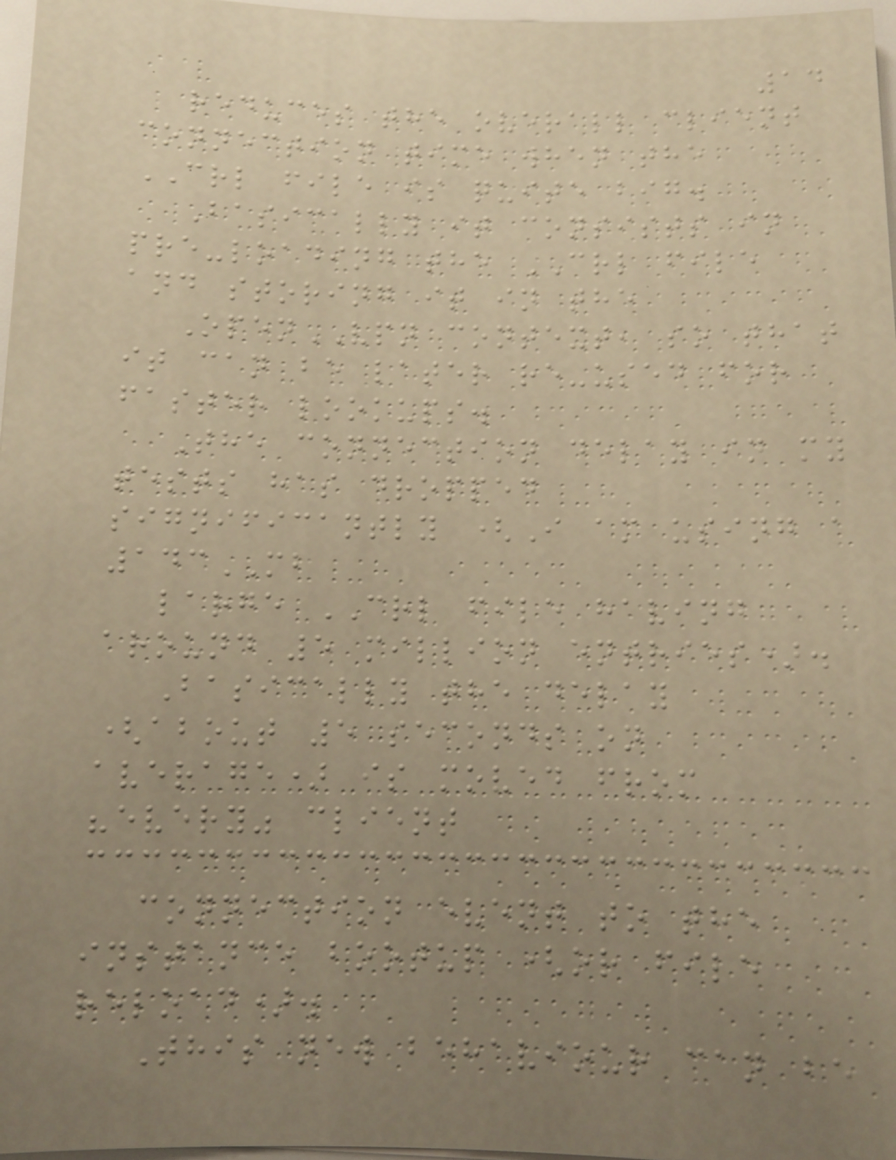14
reduces the overall client
connection time when the
CRL file is quite big.
Basically it consists in
pre-loading the CRL file
and storing it in the
OpenVPN context, so that
it can be later re-used for
faster lookups.
The connection delay in my
tests has dropped
significantly (I am using a
143MB
large CRL file having
around 5 million entries).
Basically the delay
(about 5 seconds on
average) is moved from
"every" client
connection event to the
instance bootup (or file
reload).
This new behaviour can be
